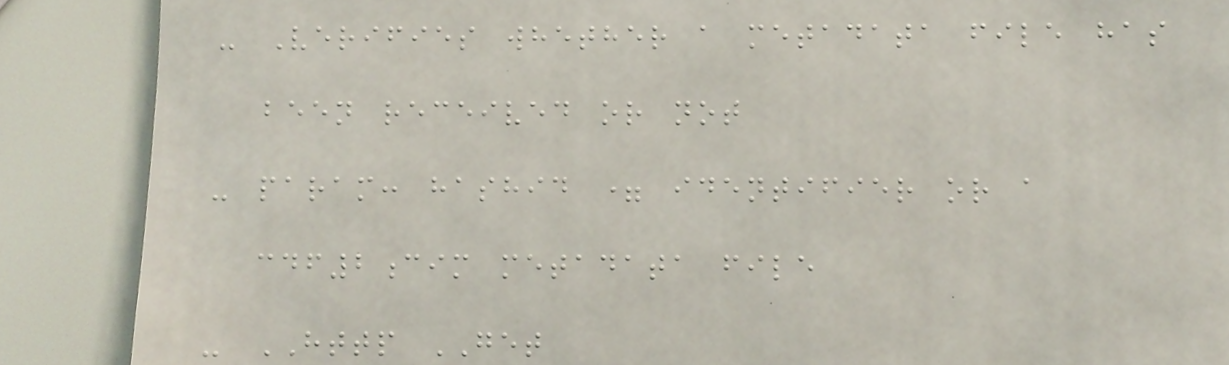- Verifies whether a metadata file has
been received or not
- param: hashid = identifier or a
cdf2cim metadata file
- HTTP GET
